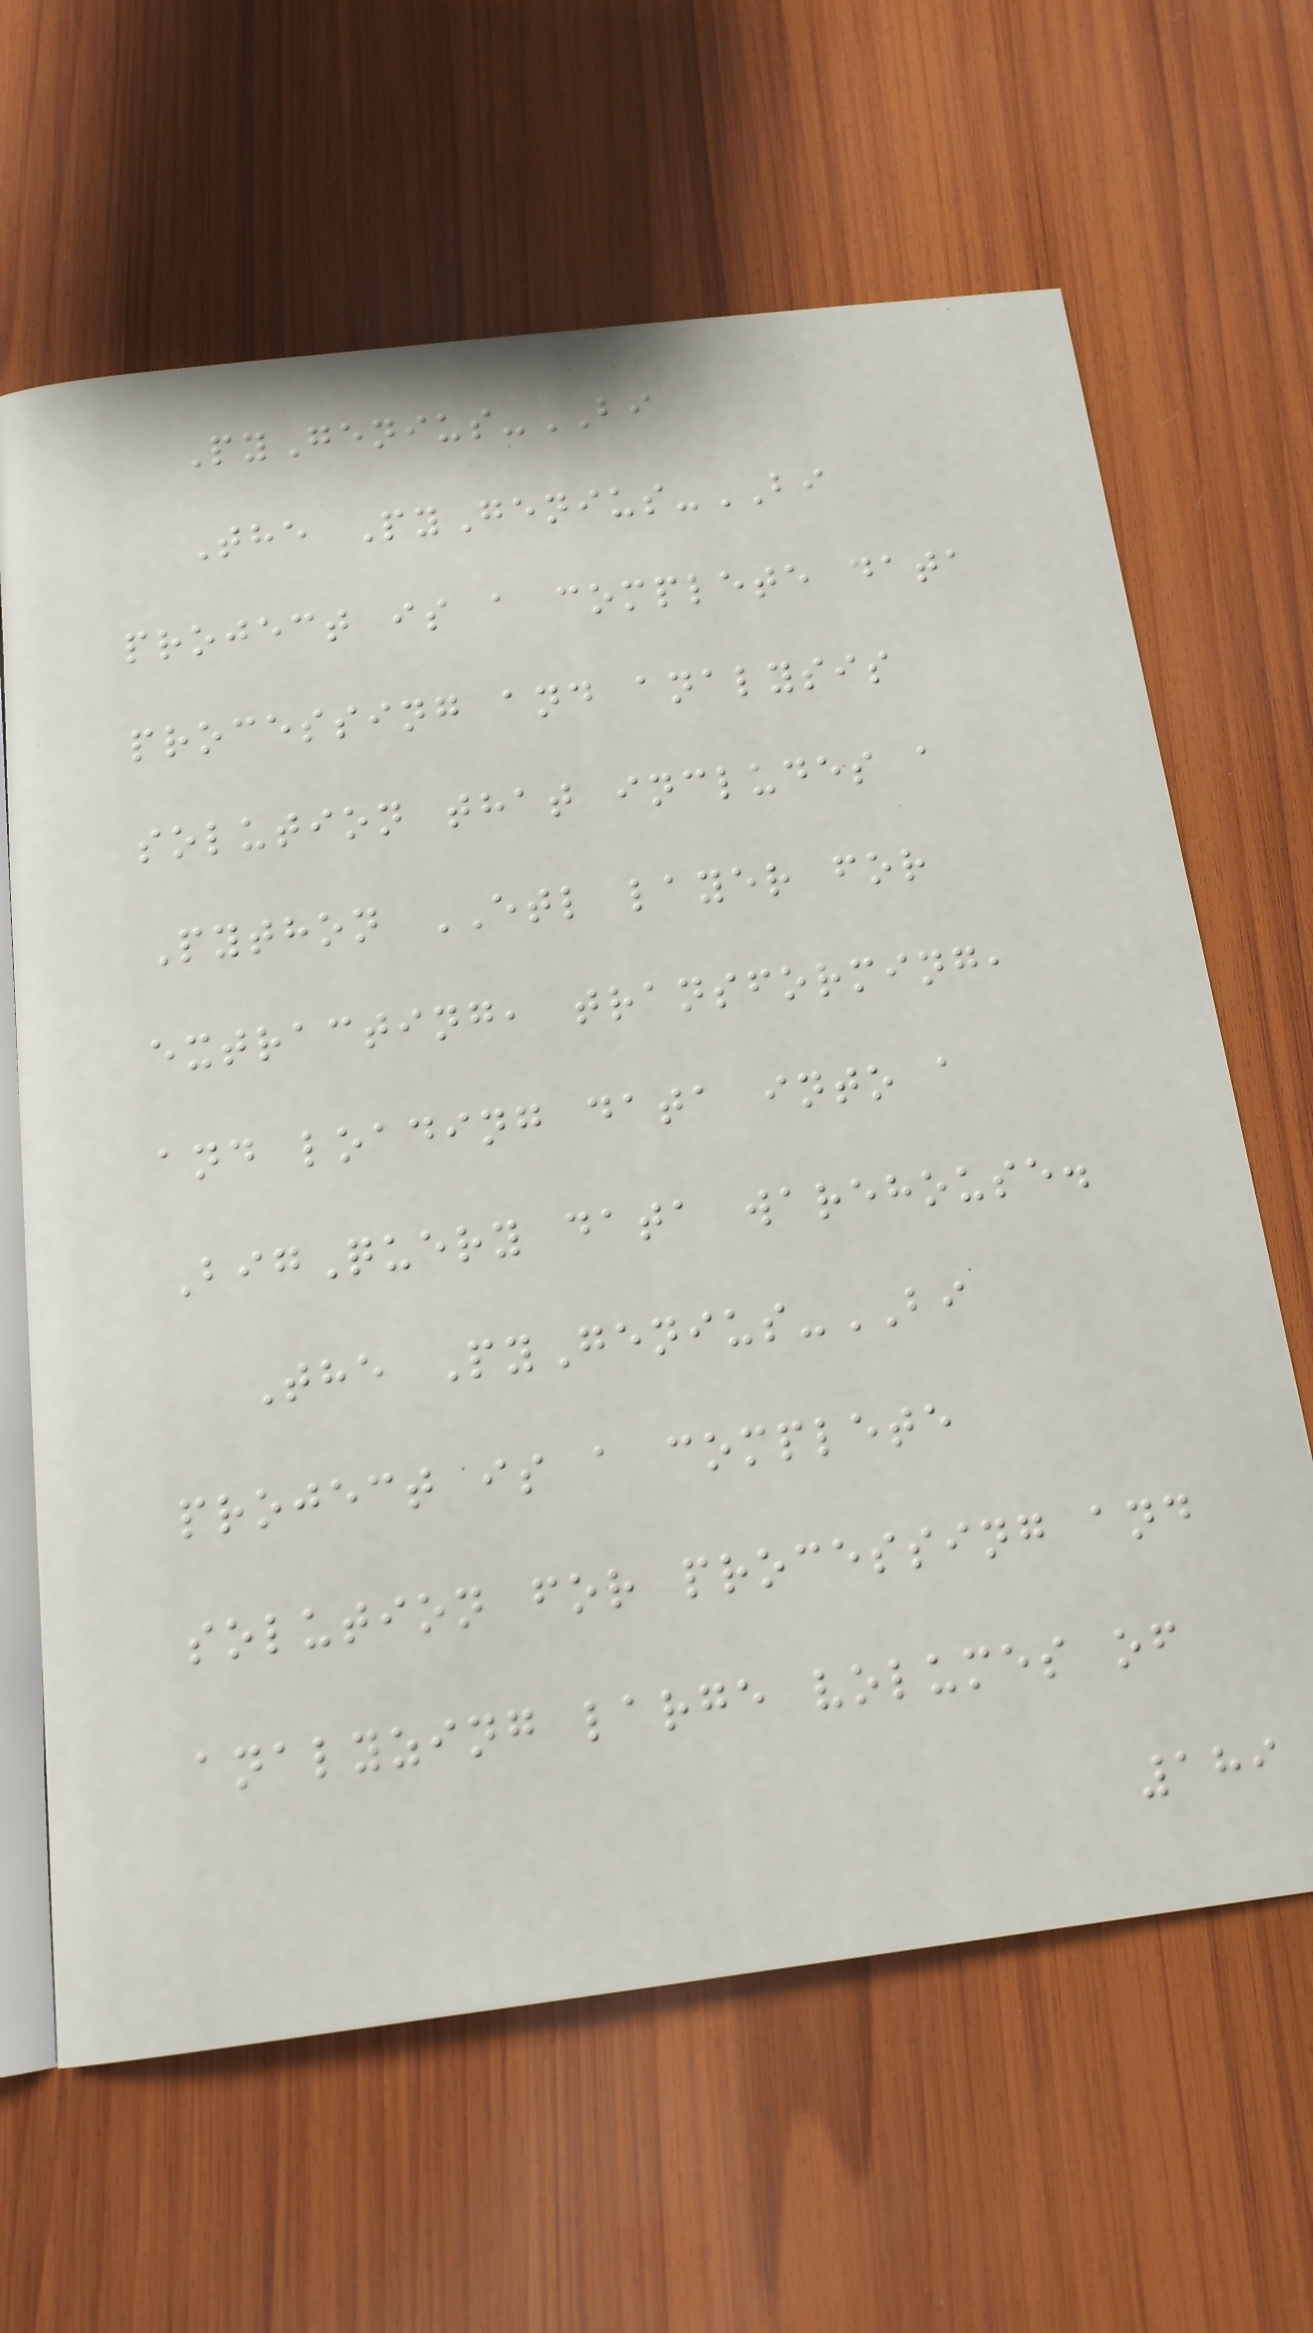PyGenius-BI
The PyGenius-BI
project is a complete data
processing and analysis
solution that includes a
Python ETL layer for
extracting, transforming,
and loading data into a
BigQuery data warehouse.
The PyGenius-BI
project is a complete
solution for processing and
analyzing large volumes of
189
